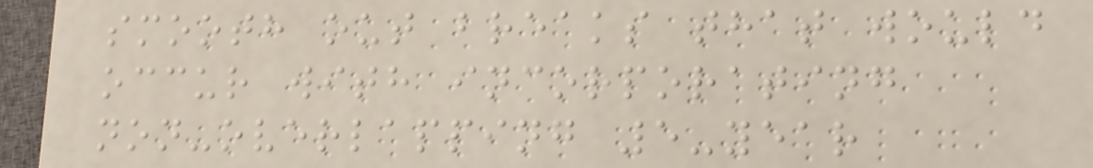smooth out breaks that would
occur with incorporating
non-overlapping 5-year
